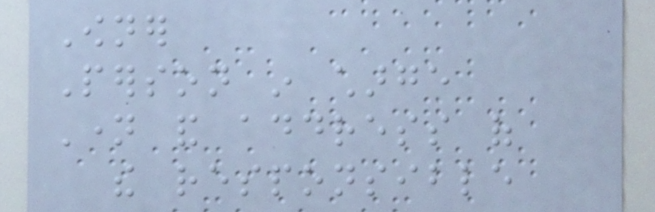Owner
Person in charge
Name and address of
the responsible
